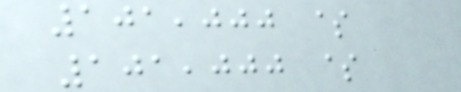101,000 $
101,000 $
